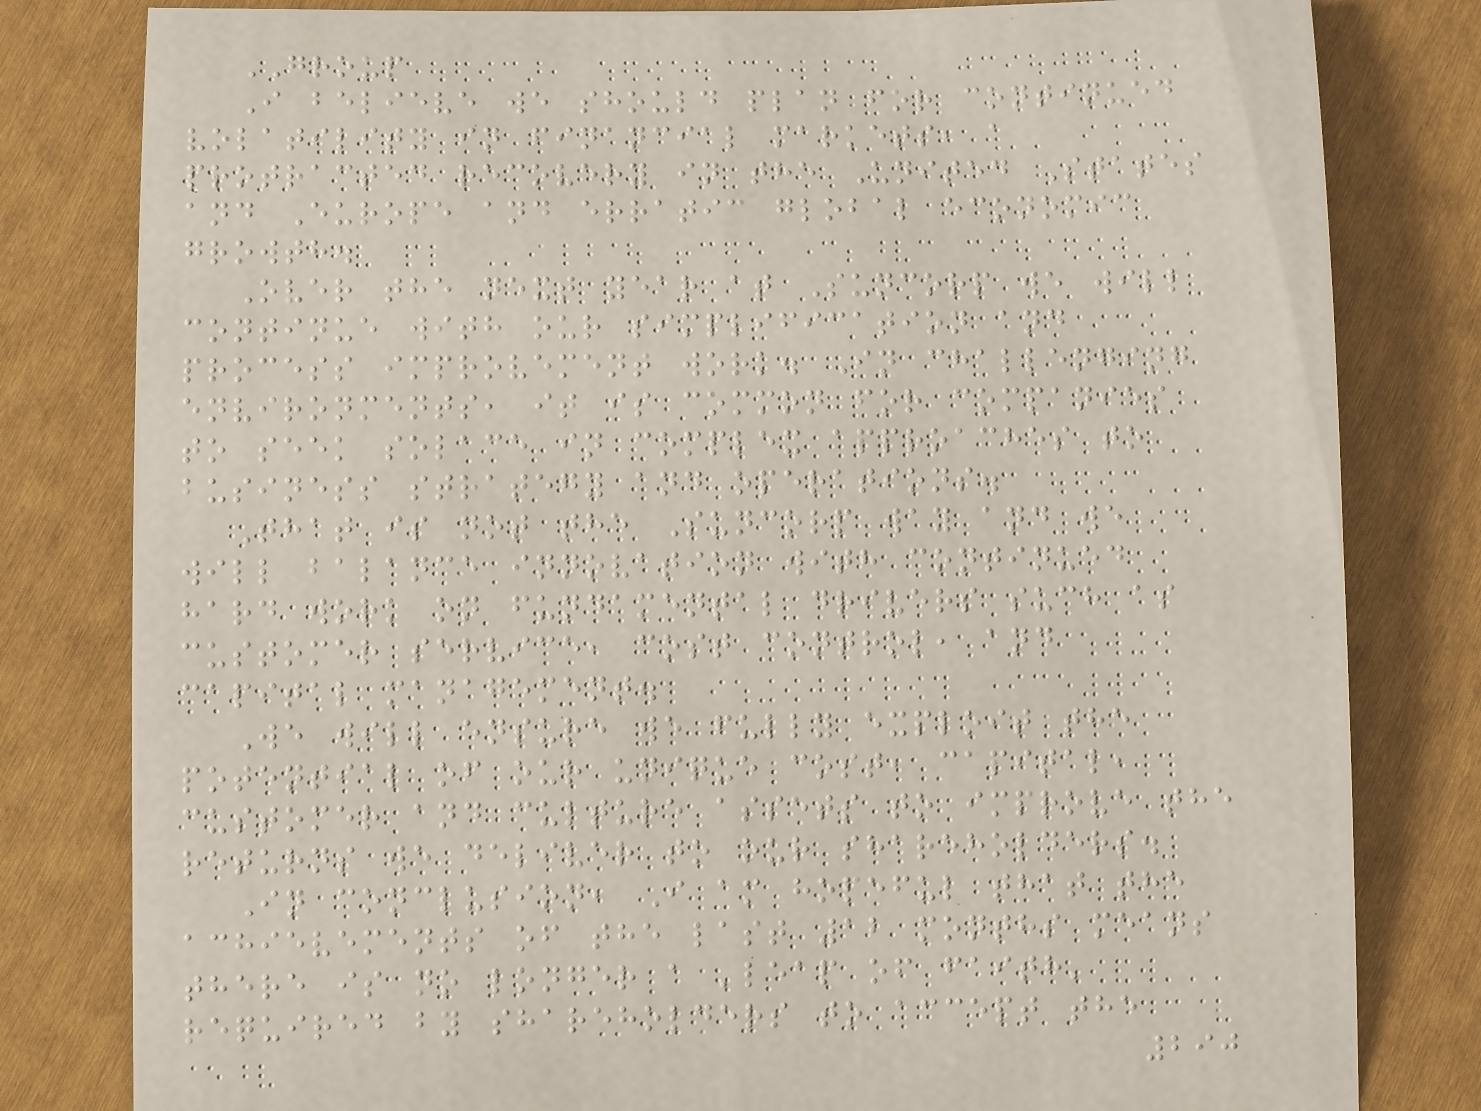GROUP
I believe we should plan for continued
volatility in financial markets, a
protracted recovery in the United States
and Europe and erratic global economic
growth.
Over the next year at Suncorp we will
continue with our simplification and
process improvement work. In challenging
environments, it is common for companies
to seek solace in complex approaches to
business strategy and operations.
That is not the Suncorp way and we
will balance innovation with continued
hard work on fundamental drivers such as
customer service, cost control, and
capital management.
We will ensure we fully exploit the
potential of our unique cost, capital,
customer and culture assets to improve the
returns we deliver to our shareholders.
In conclusion, I am hopeful that the
achievements of the last 12 months means
there is no longer a 'leap of faith'
required by shareholders to accept the
290
